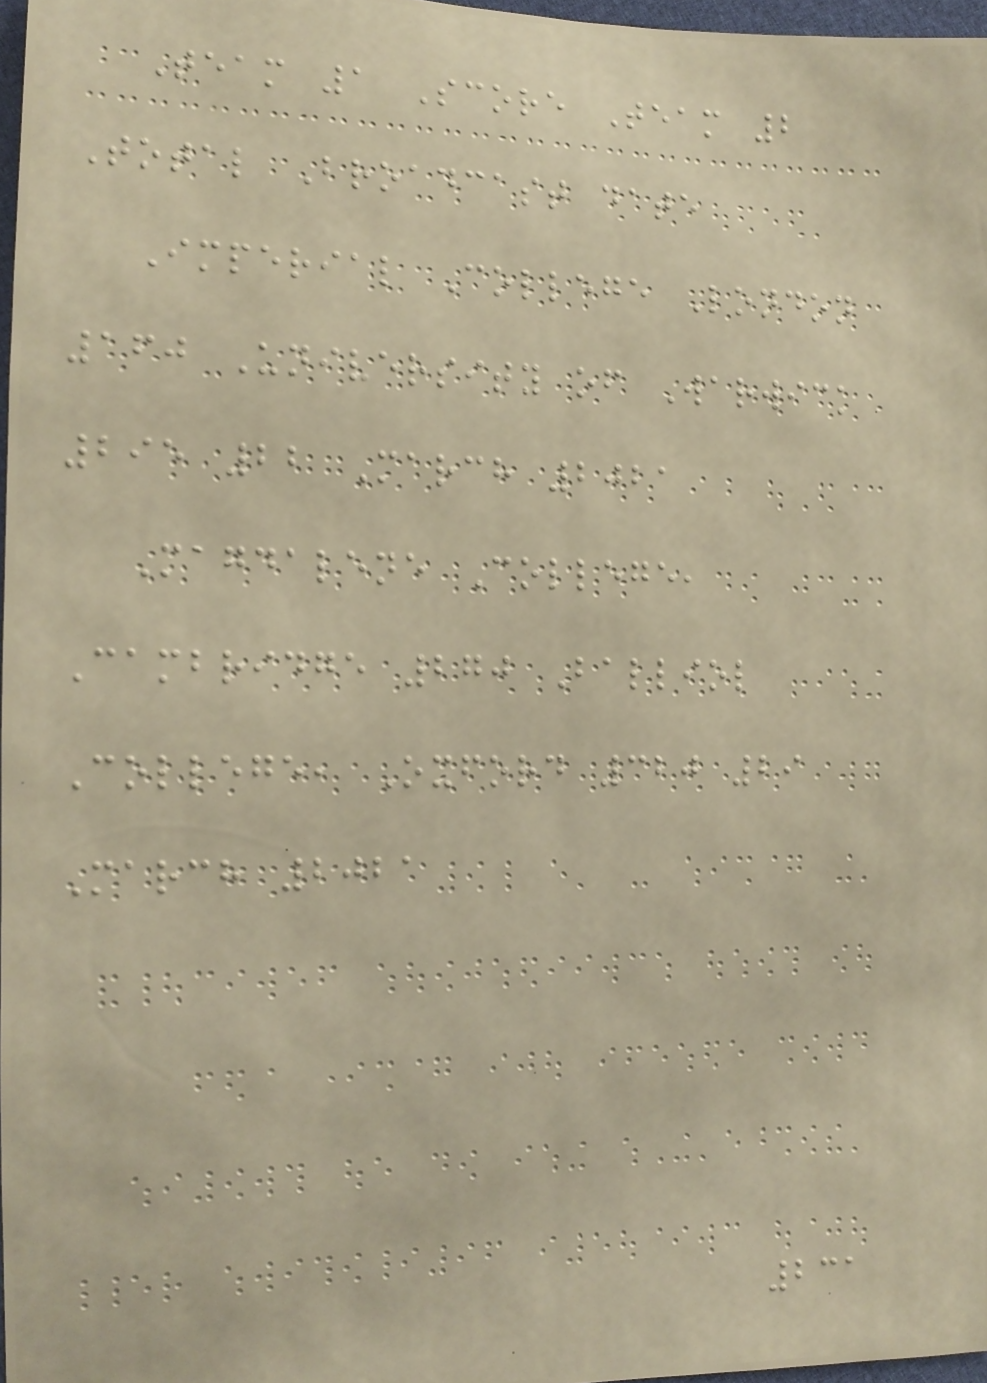Team 1 Score Team 2
Total Broadcast date
Imperial College London
160 University of Warwick
295 22 March 2021
Magdalene College,
Cambridge 270 Balliol
College, Oxford 320 29
March 2021
231
